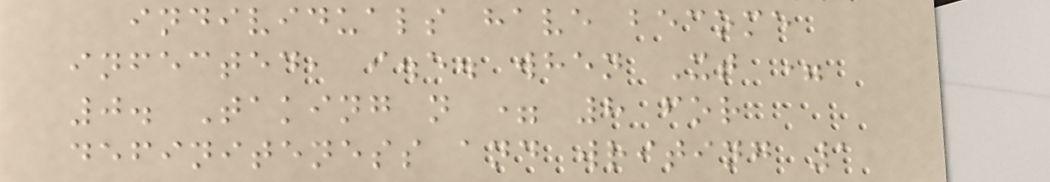individuals have become
infected, i.e. when Xt =
0. Taking n = 8 for
definiteness and writing 1
